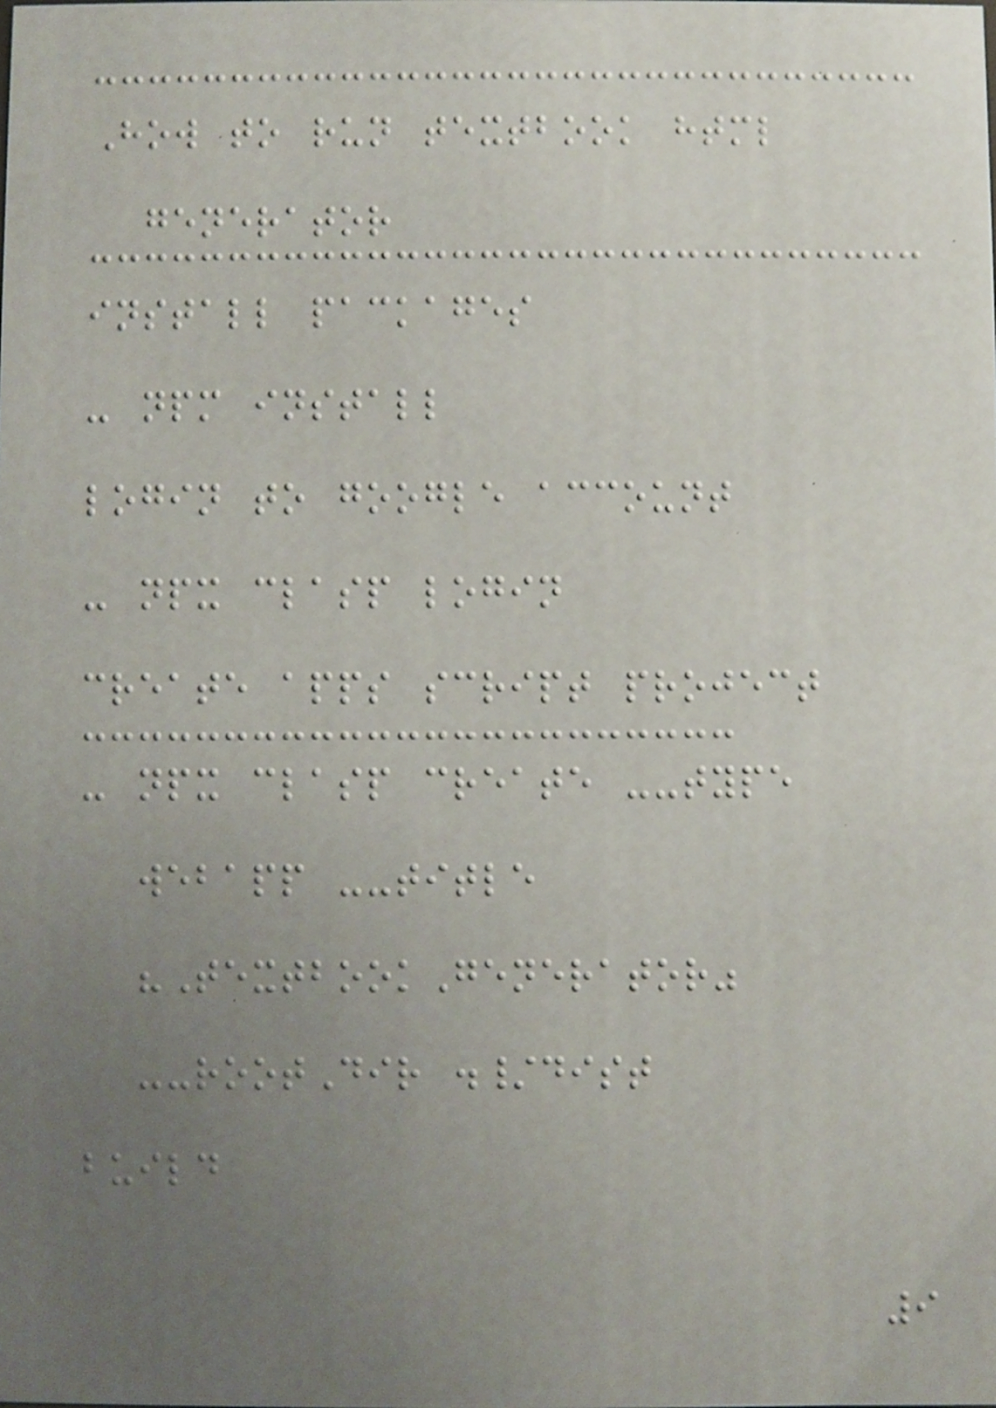How to run textbook html
generator
install packages
- npm install
login to google account
- npx clasp login
create apps script project
- npx clasp create --type
webapp --title
"TextbookGenerator"
--rootDir ./dist
build
9
